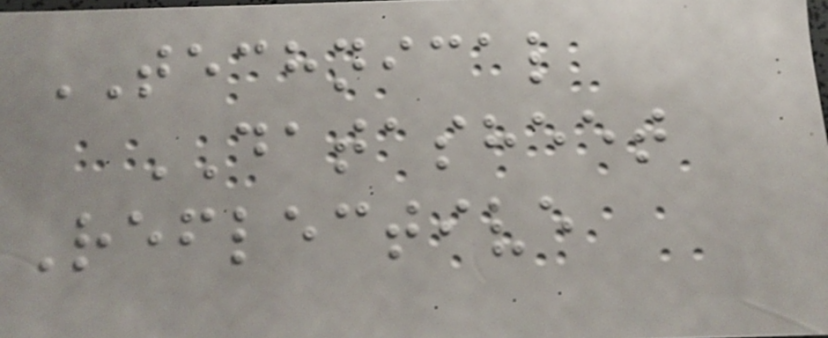TECHNICAL
DATASHEET
Reflective
